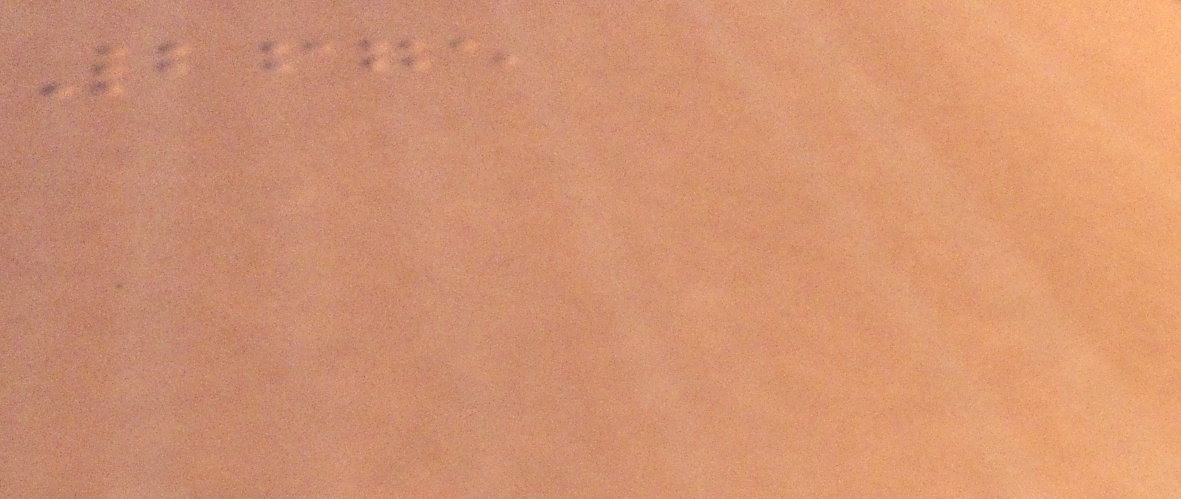2675
